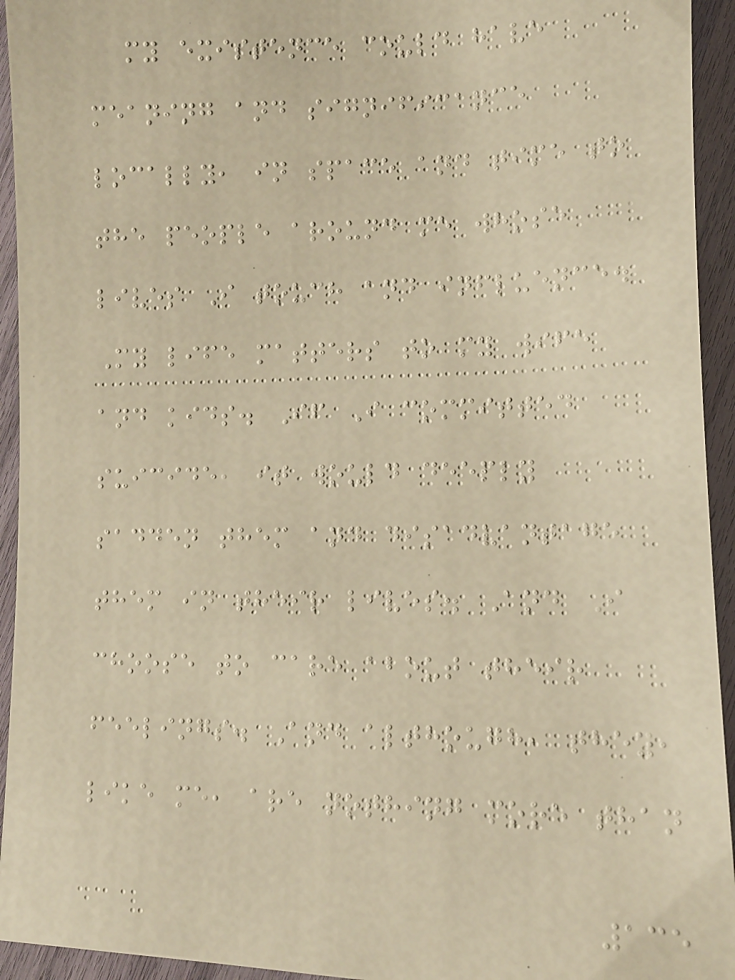my existence could have
meaning and significance
locally, in space and time to
the people around me whose
lives I touch and influence.
My life matters to my wife
and kids. If I committed
suicide, it would deeply
sadden them and disadvantage
them in their lives. And I
choose to care about their
feelings. And although, they,
like me, are nothing more than
135
